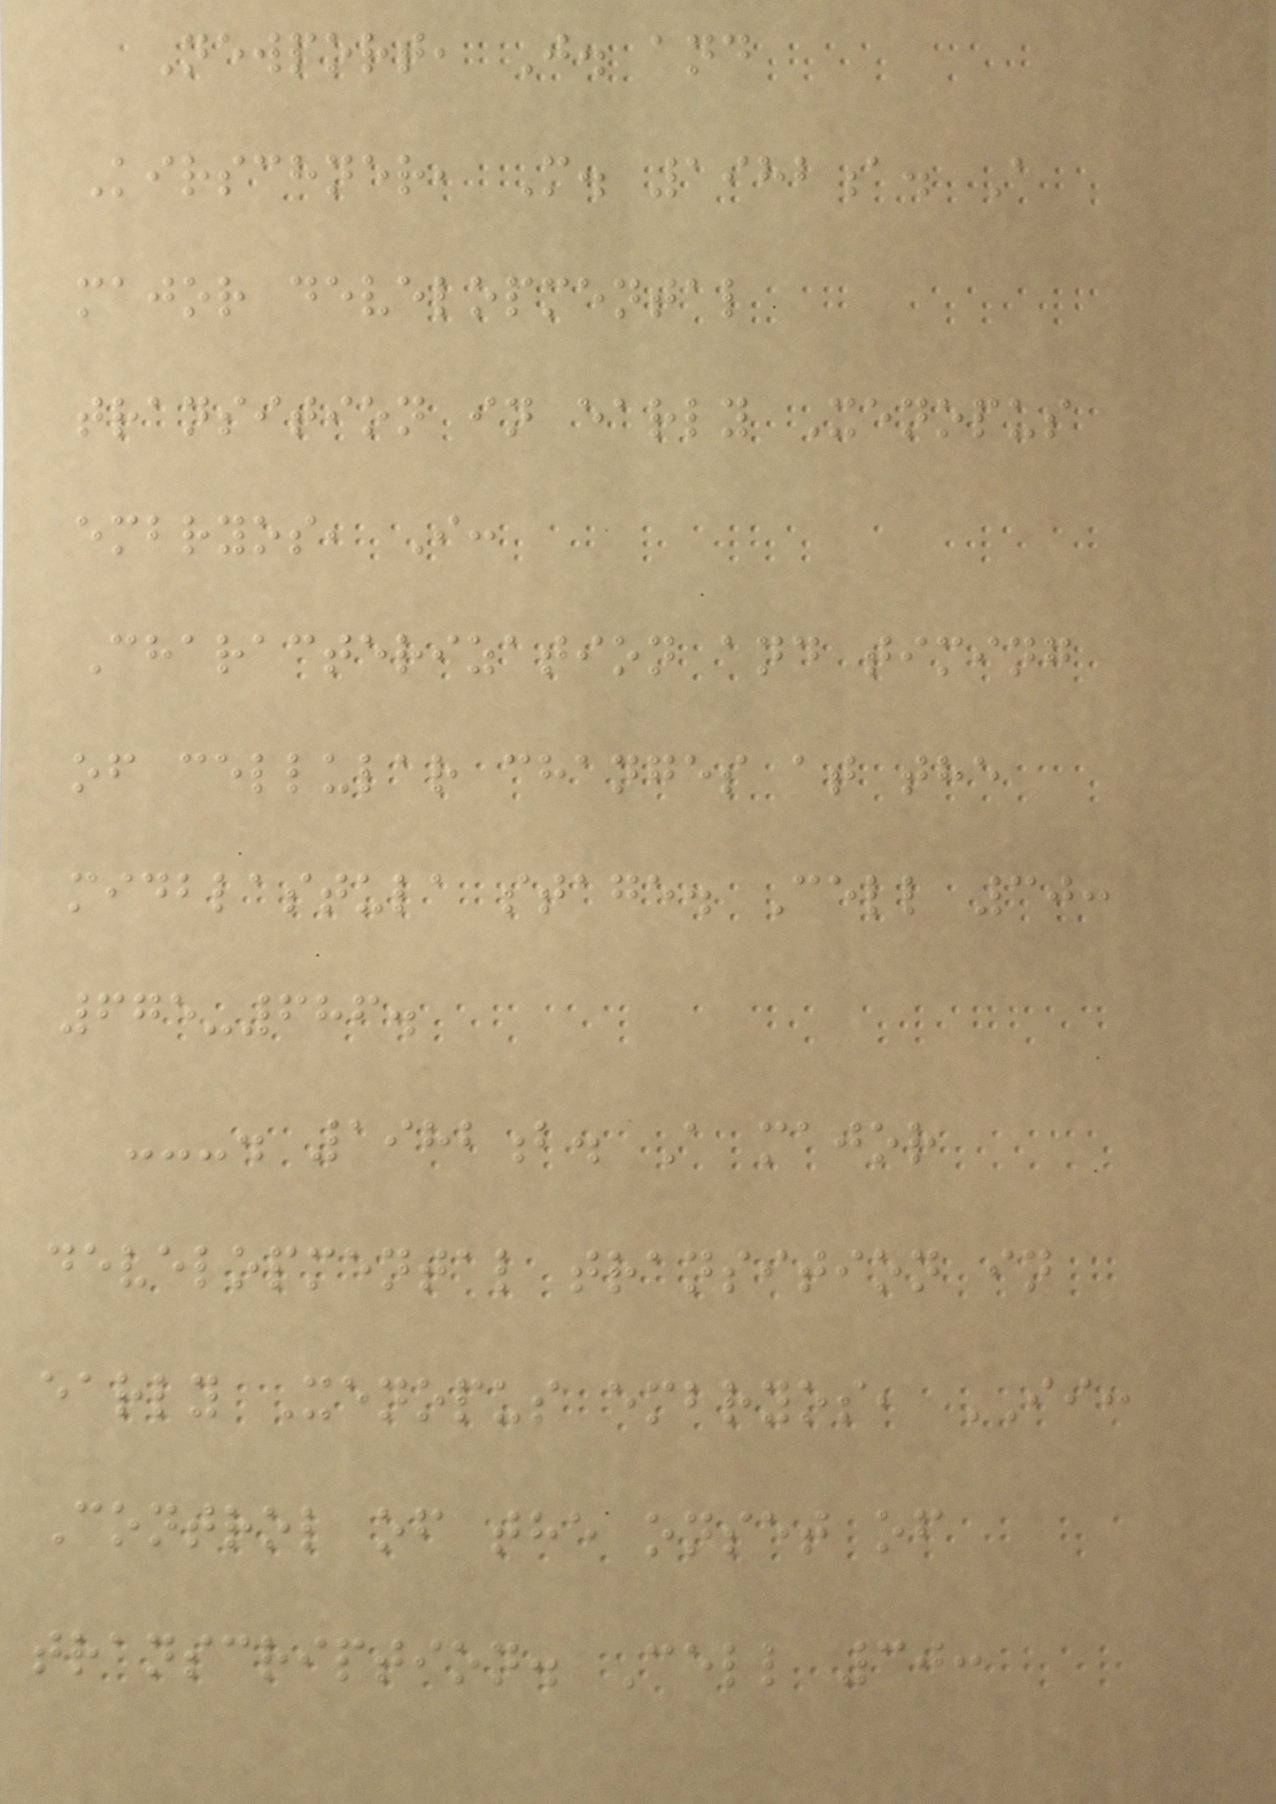Newport, J. and
Kirschner, M. 1982a. A
major developmental
transition in early Xenopus
embryos, I:
Characterization and timing
of cellular changes at the
midblastula stage. Cell 30:
675-686.
---. 1982b. A major
developmental transition in
early Xenopus embryos, II:
Control of the onset of
transcription. Cell 30:
